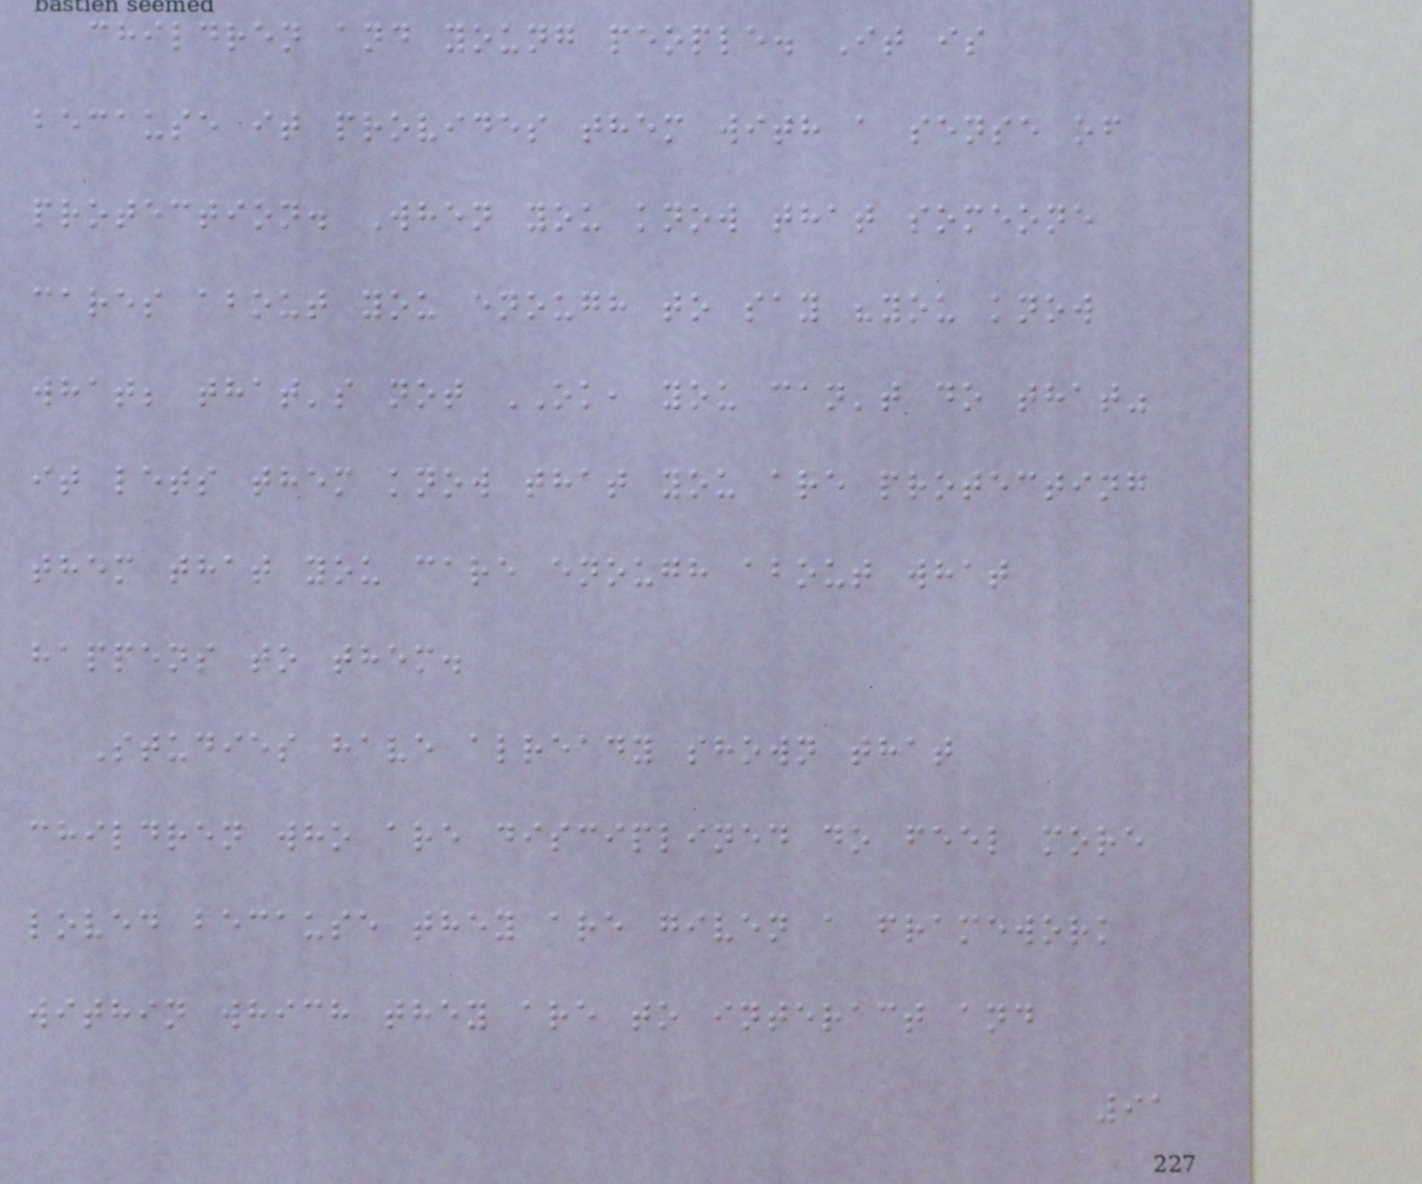children and young people. It is
because it provides them with a sense of
protection. When you know that someone
cares about you enough to say "you know
what; that's not OK, you can't do that"
it lets them know that you are protecting
them that you care enough about what
happens to them.
Studies have already shown that
children who are disciplined do feel more
loved because they are given a framework
within which they are to interact and
91
